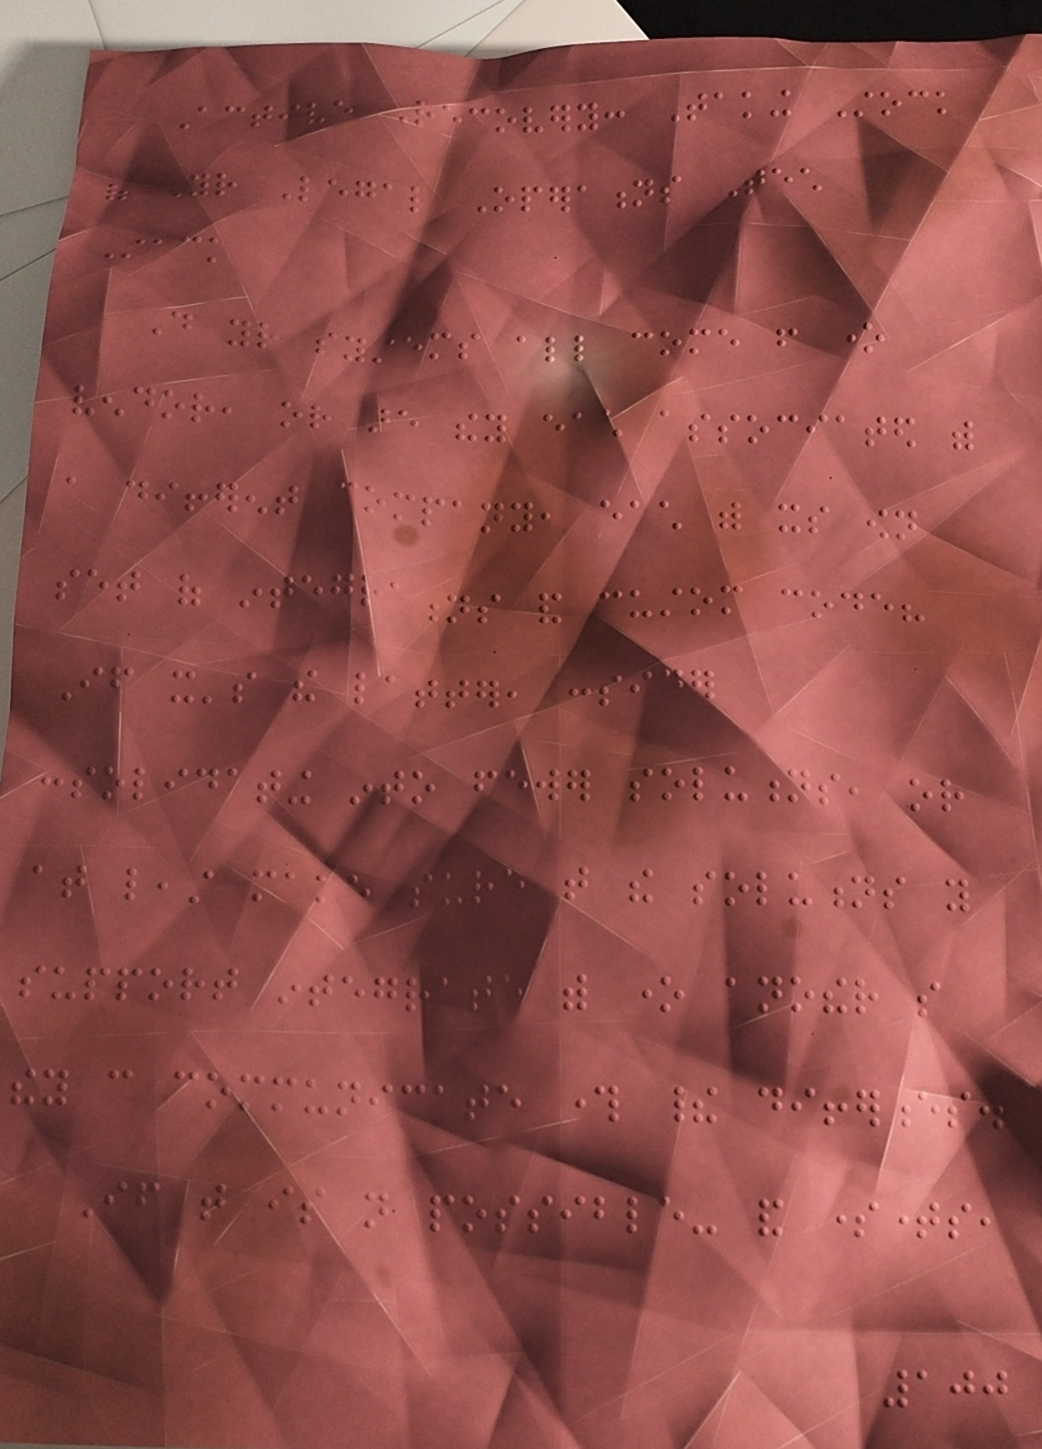Active Recovery: Taking Stock
of Your Legal Operations Tech
Stack
Do your systems all come from one
vendor, or are they each associated with
a different company, each with its own
set of integrations and custom code?
If it's the latter, consider
consolidating into fewer solutions, or
at least make sure that the solutions you
support integrate with one another so
they can communicate through their differences.
If that is not possible- and sometimes,
100
